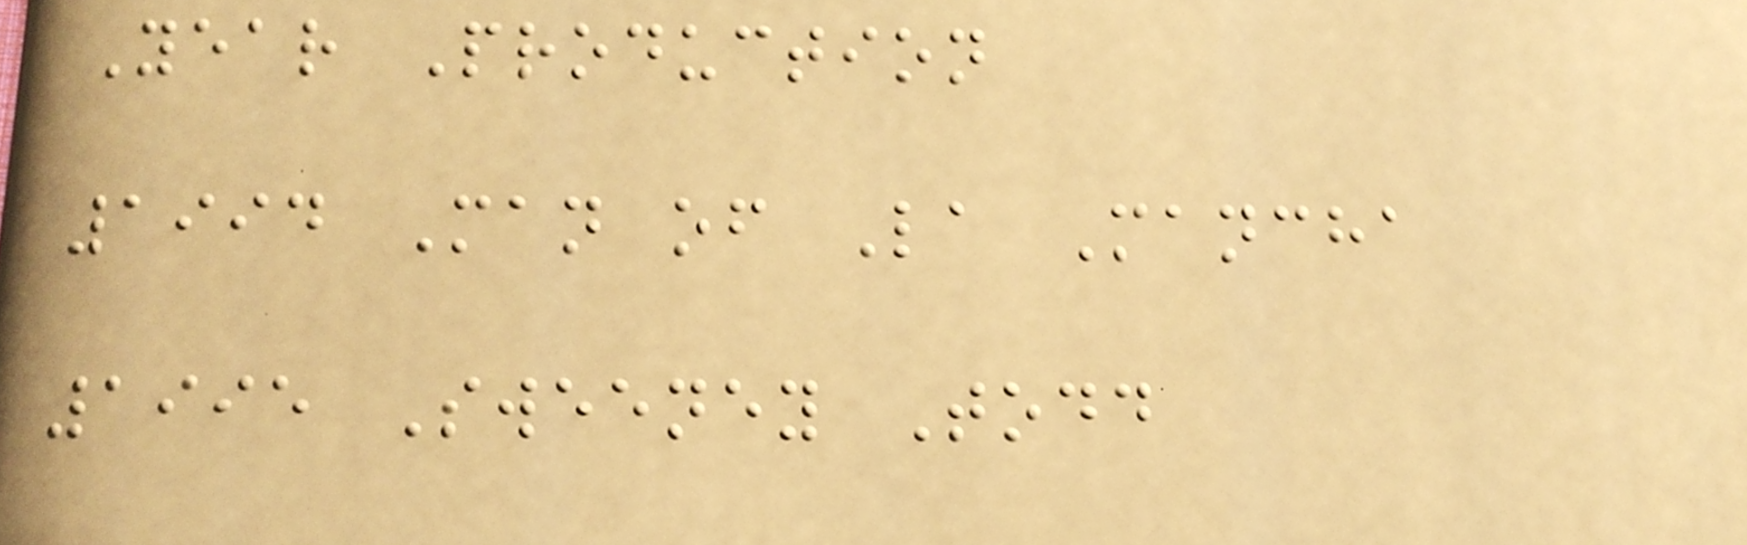Year Production
1994 Man of La Mancha
1995 Sweeney Todd
